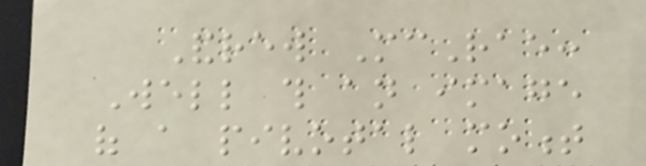Andrew McRae:
Well this an image
of a pivotal moment
